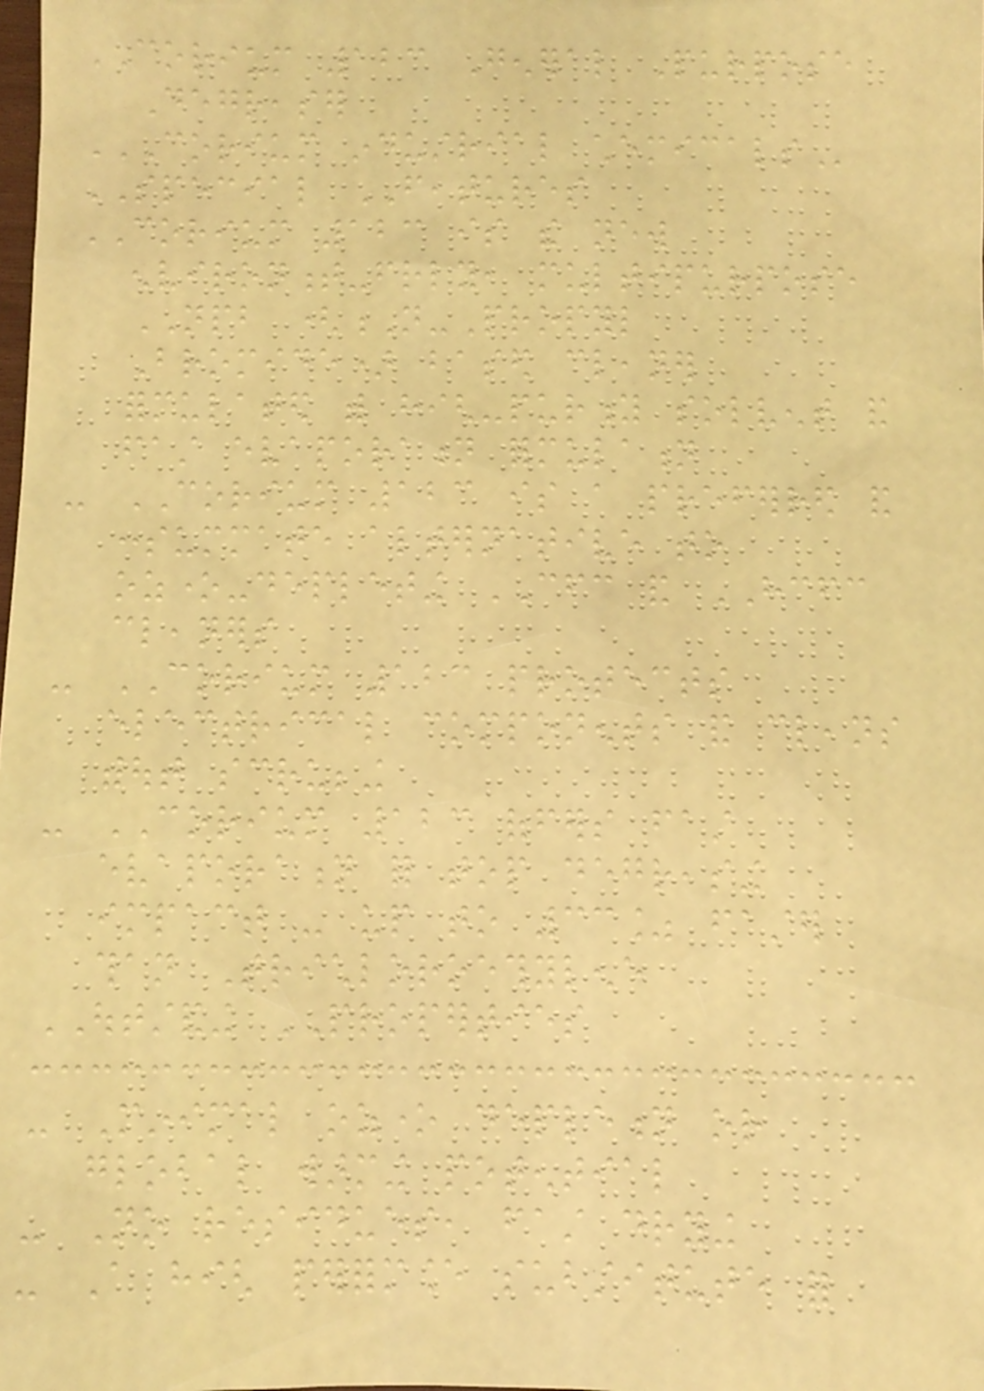CORIUM 123 General Purpose
Degreaser
CORIUM INDUSTRIAL CHEMICALS
SPECIAL FEATURES
CORIUM 123 is the new
environment-friendly, multipurpose
NPB (N-Propyl
Bromide) based cleaner
formulated with high-purity solvent and
fast evaporation formulation
- CORIUM 123 is a preferred and
consummate alternative to
ozone-depleting CFC and HCFC
cleaners
- CORIUM 123 protects
electrical components and cleans
without scrubbing
- CORIUM 123 offers fast
evaporation for top degreasing
impact - up to 33% faster
than Trichloroethylene
OUTSTANDING PROPERTIES
- Minimal ozone depletion or
global warming potential
- No residues, fast drying
- A high performance substitute for
